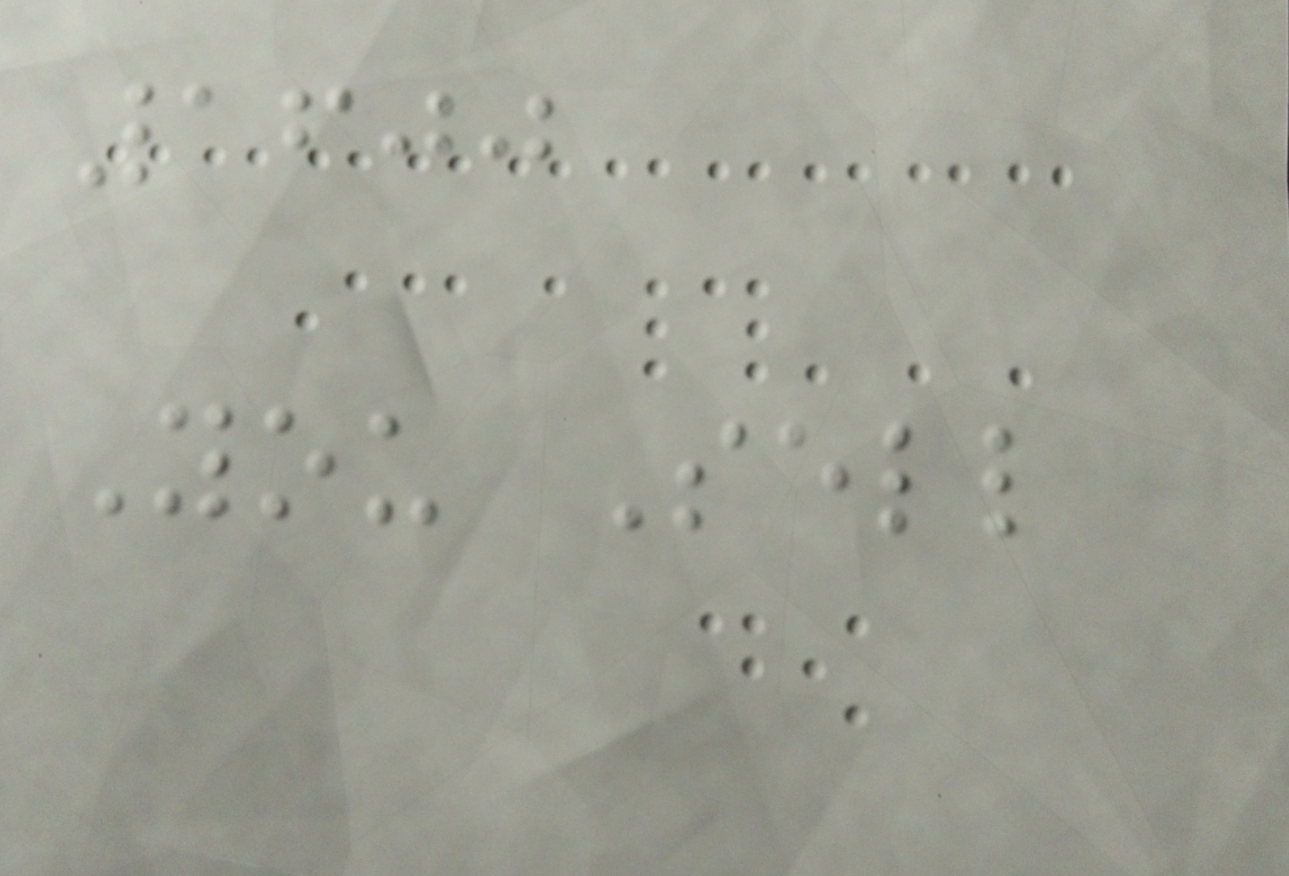1600
You Sell
